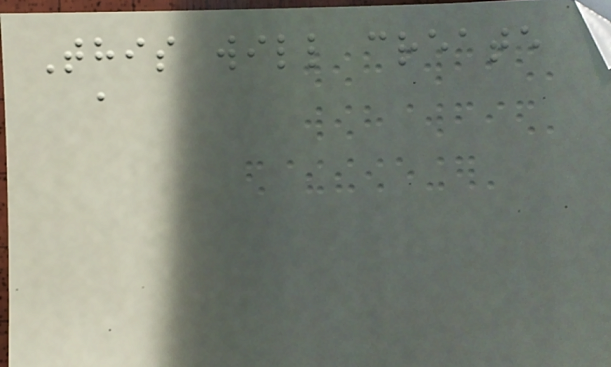This will create
a
